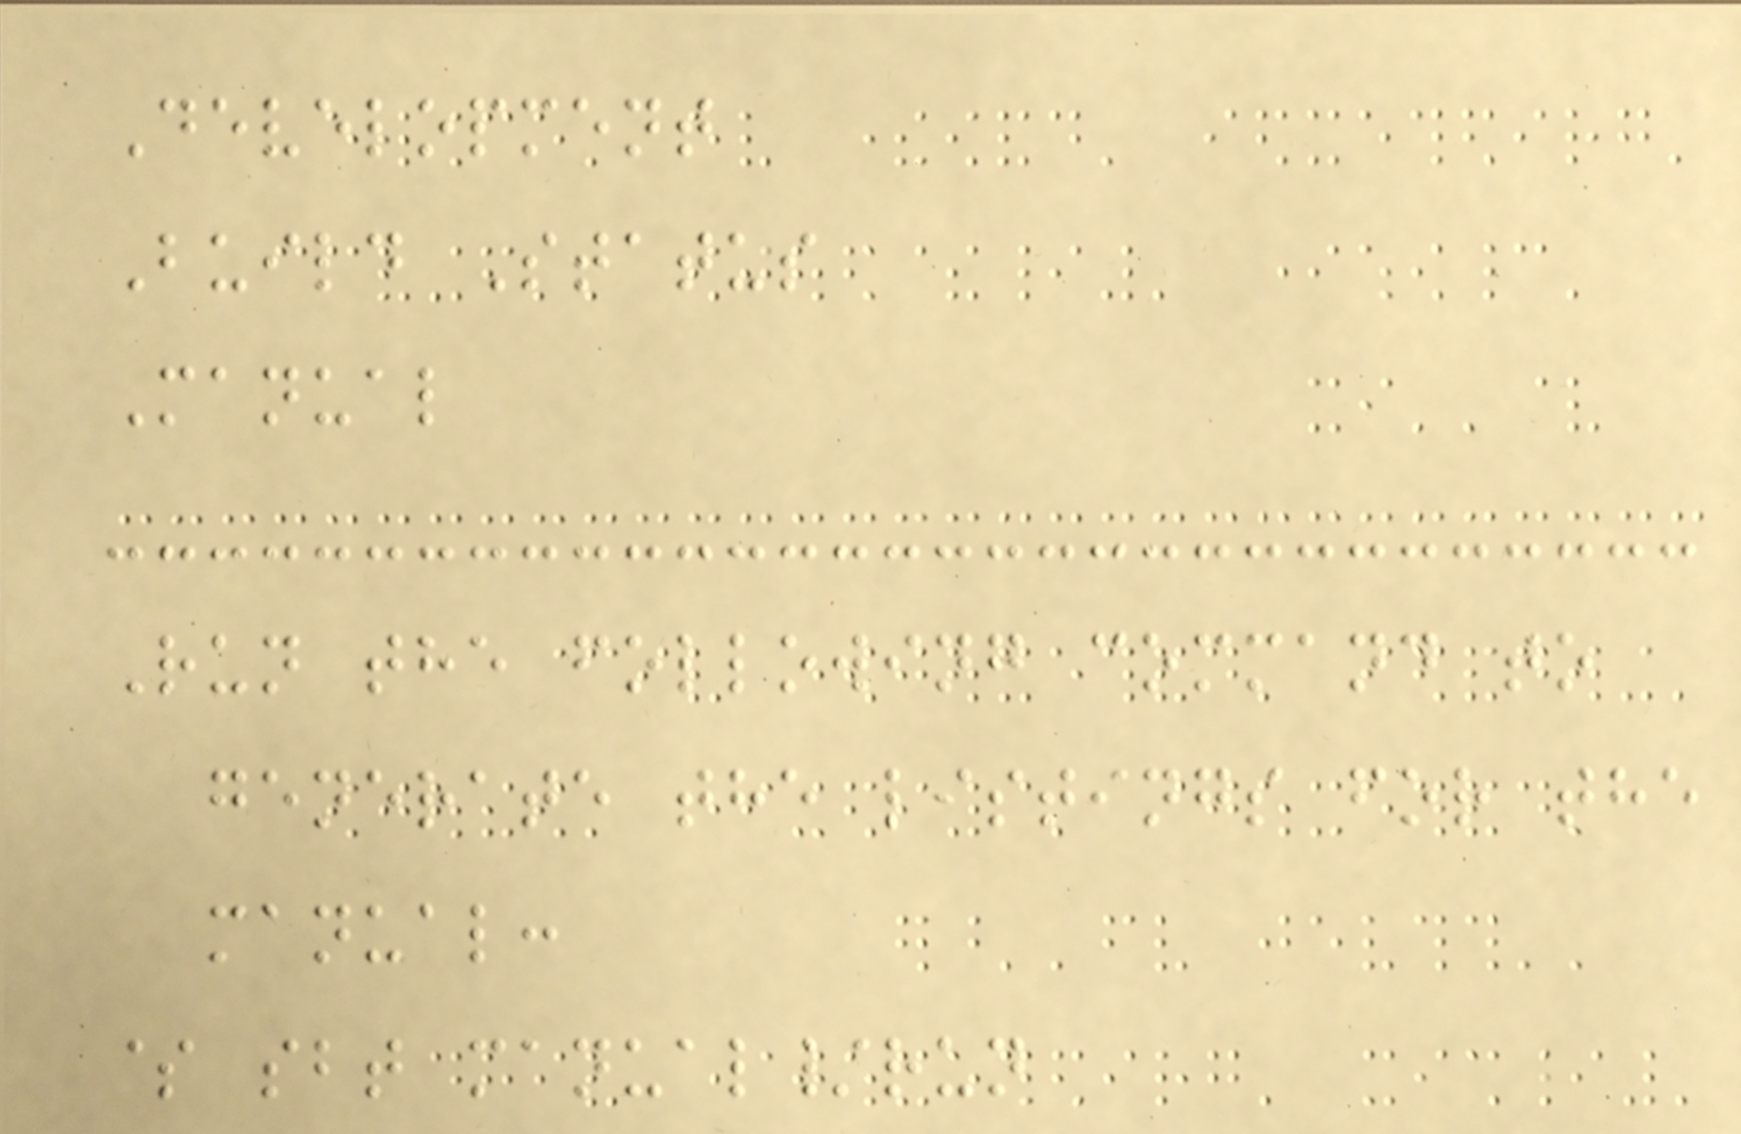Development
Build Status
Manual
Run the following command to
generate the listings for the
manual:
$ sbt manual/run
